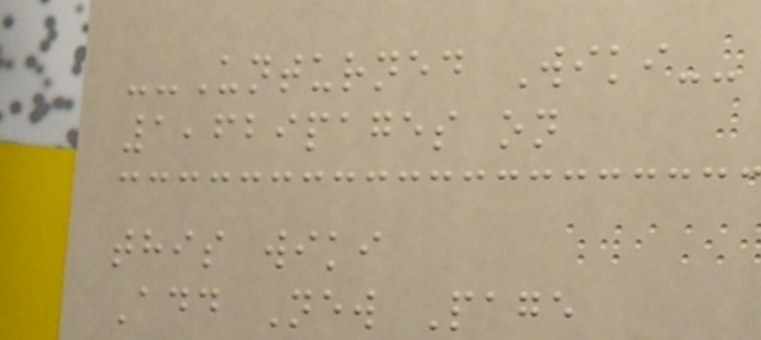--Unturned Wiki--
1,629pages on
this wiki
Add New Page
